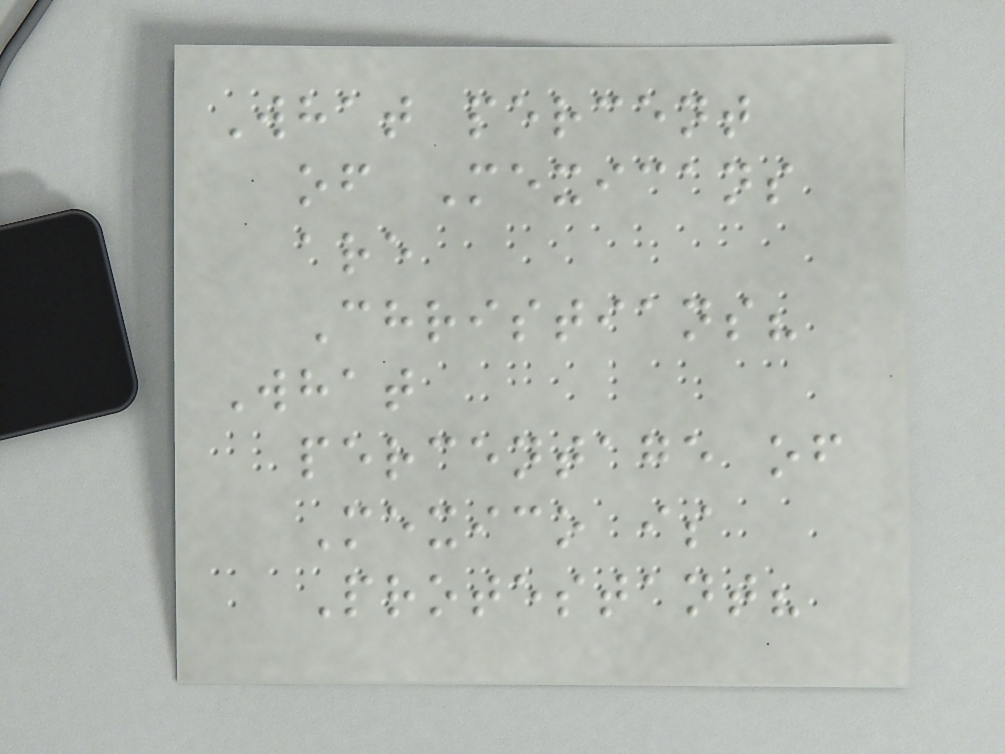What percent
of Mexicans
are
Christians?
What
percentage of
Mexico is
Protestant?
